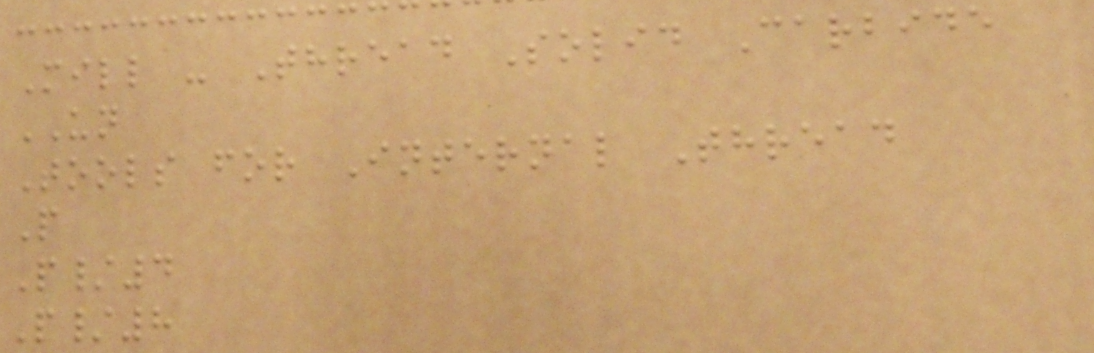Mill - Thread Solid Carbide
UN
Tools for Internal Thread
P
P/4
P/8
